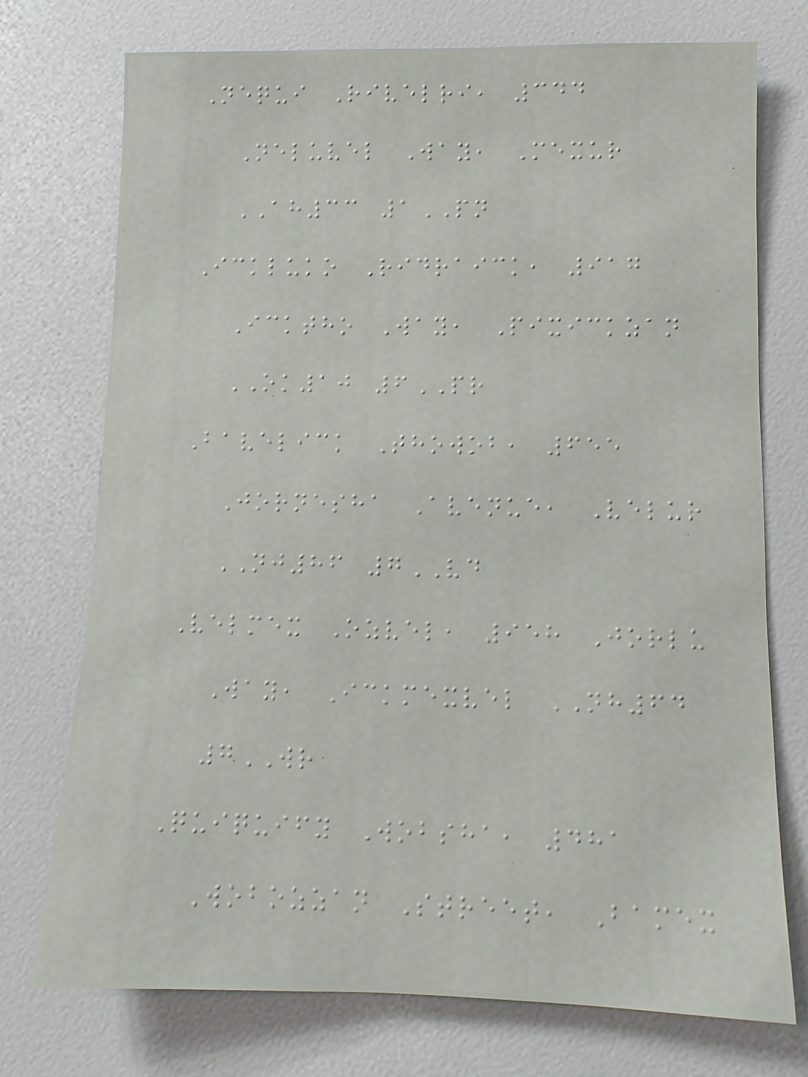Nequi Rivelri, 344
Neluvel Way, Mexur
AH33 1PN
Ickluko Ridraick, 917
Icktho Way, Pixickzan
OK10 6PR
Bavelick Thowob, 655
Jornesha Avenue, Velur
NJ86 7VD
Velmex Ozvel, 958 Jorlu
Way, Ickmexvel NH64
7WR
Quiquify Wobsha, 481
Wobozzan Street, Bamex
